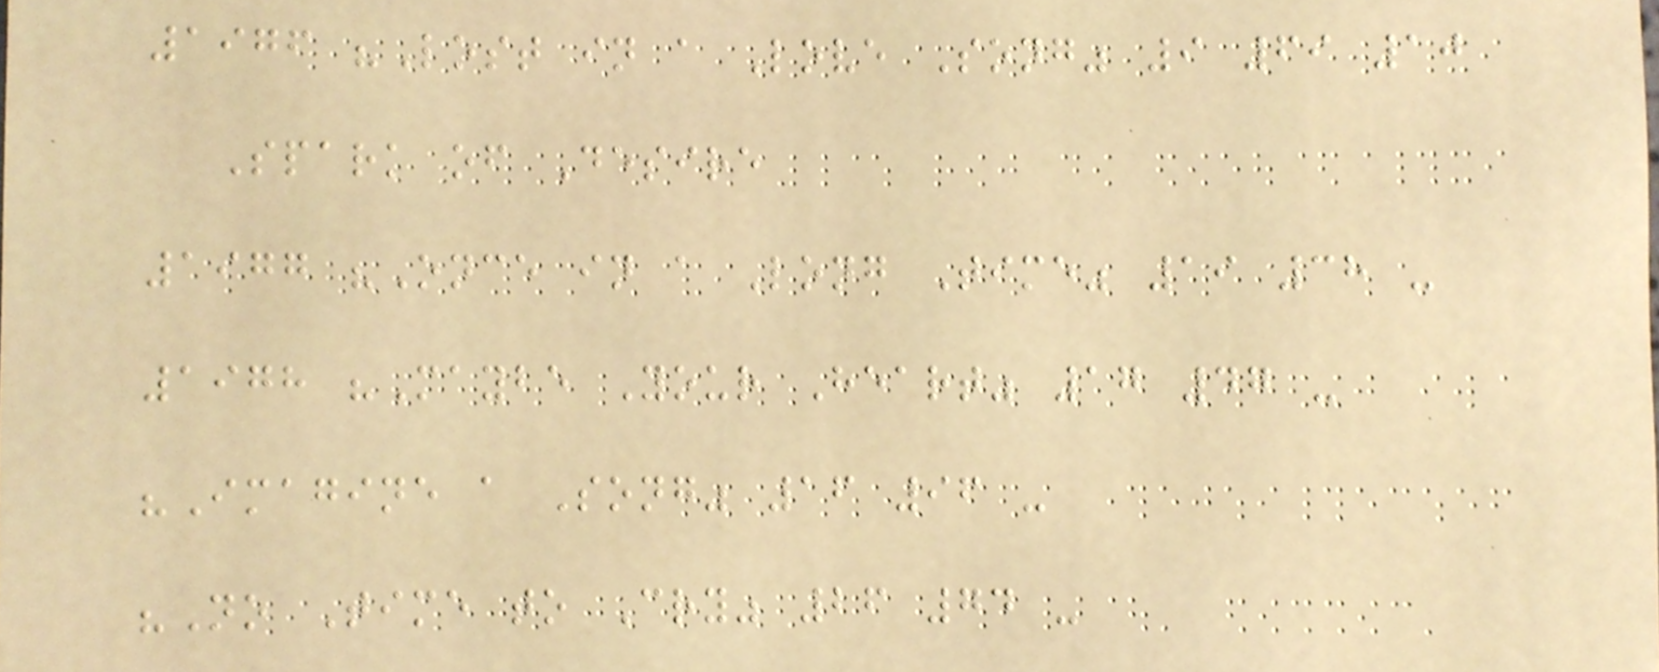1976 "Lost in a Love Song" 9 69 10
Spark of Desire
1977 "Once in a Long Time" 19 38 -
1978 "Maybe Your Heart" 17 47 -
"Imagine a Song" 16 96 -
"No Time to Cry" 26 74 -
